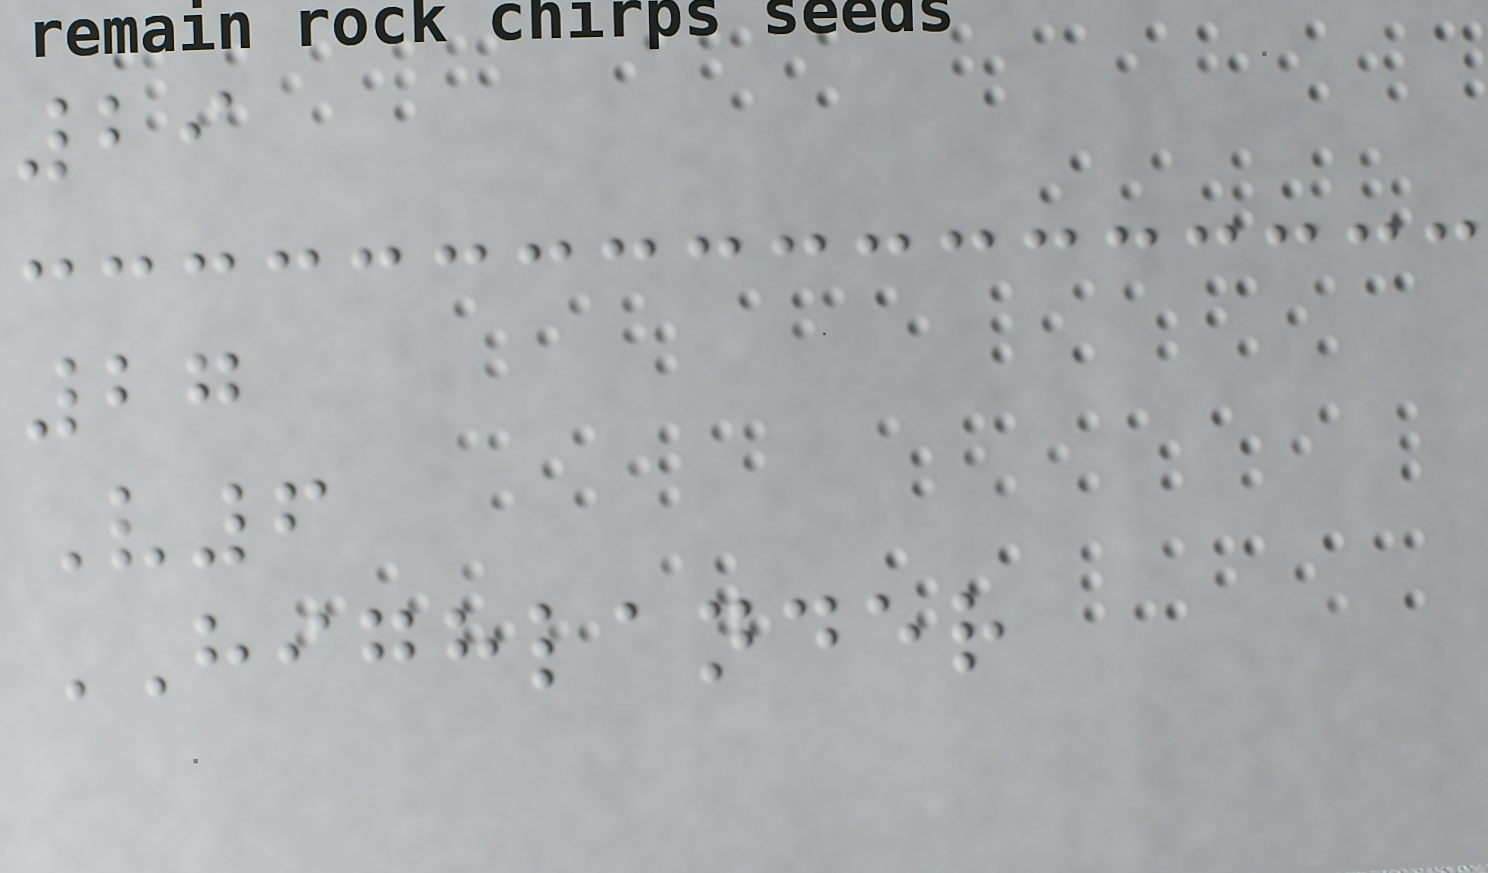29
27
V6
HIGHLANDER
